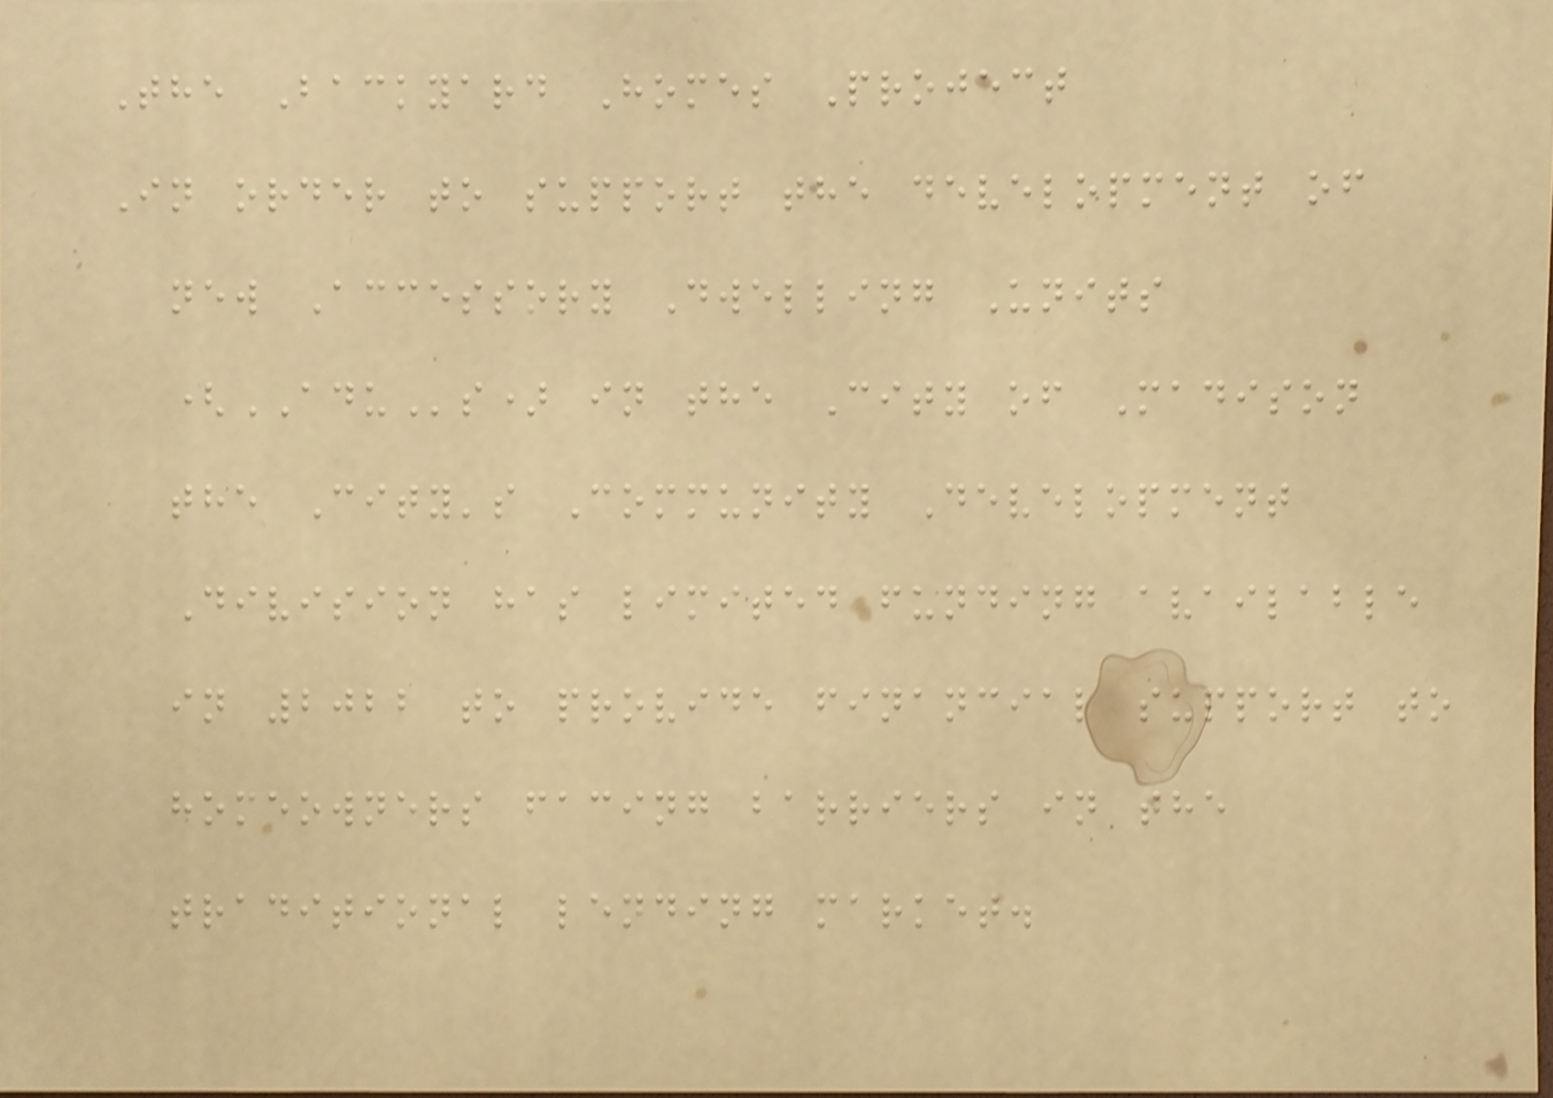The Backyard Homes Project
In order to support the development of
new Accessory Dwelling Units
(ADUs) in the City of Madison
the City's Community Development
Division has limited funding available
in 2022 to provide financial support to
homeowners facing barriers in the
traditional lending market.
